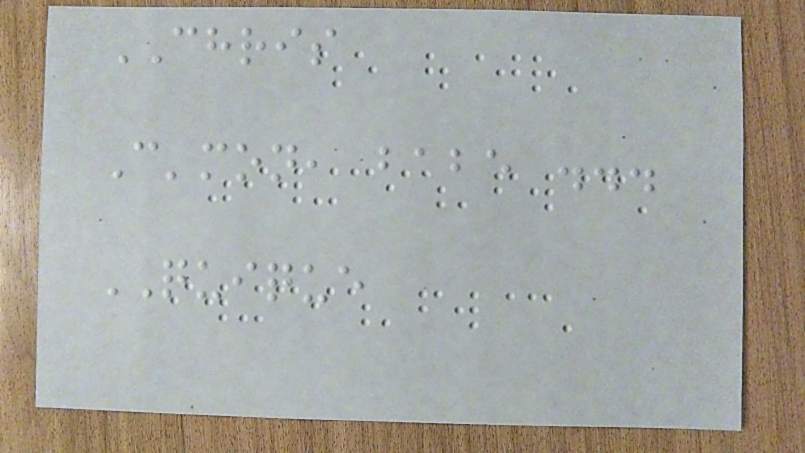CHRIS
C'mon, babe ...
QUIQUE
